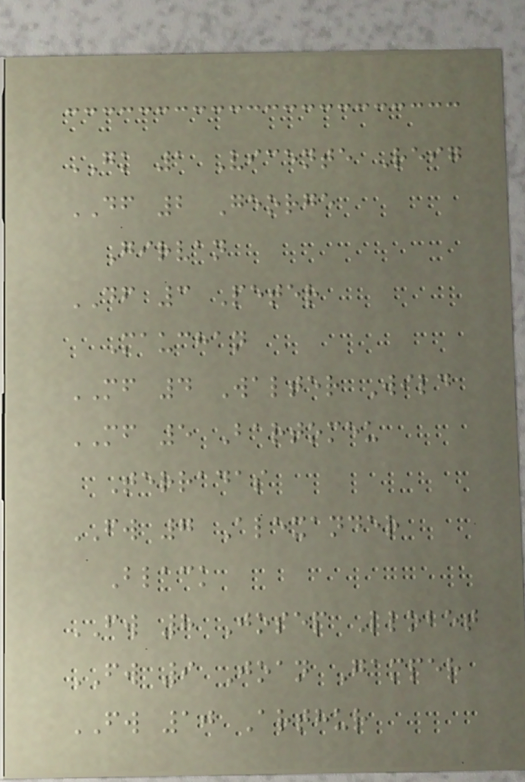GK 1 Vicente Reig
DF 2 George
Girvan
DF 3 Peter
Mauchan
MF 4 Walter Wild
MF 5 Bartomeu
Terradas
FW 7 Alexander
Black
FW 8 Josep Llobet
FW 9 Joan Gamper
FW 10 Arthur
